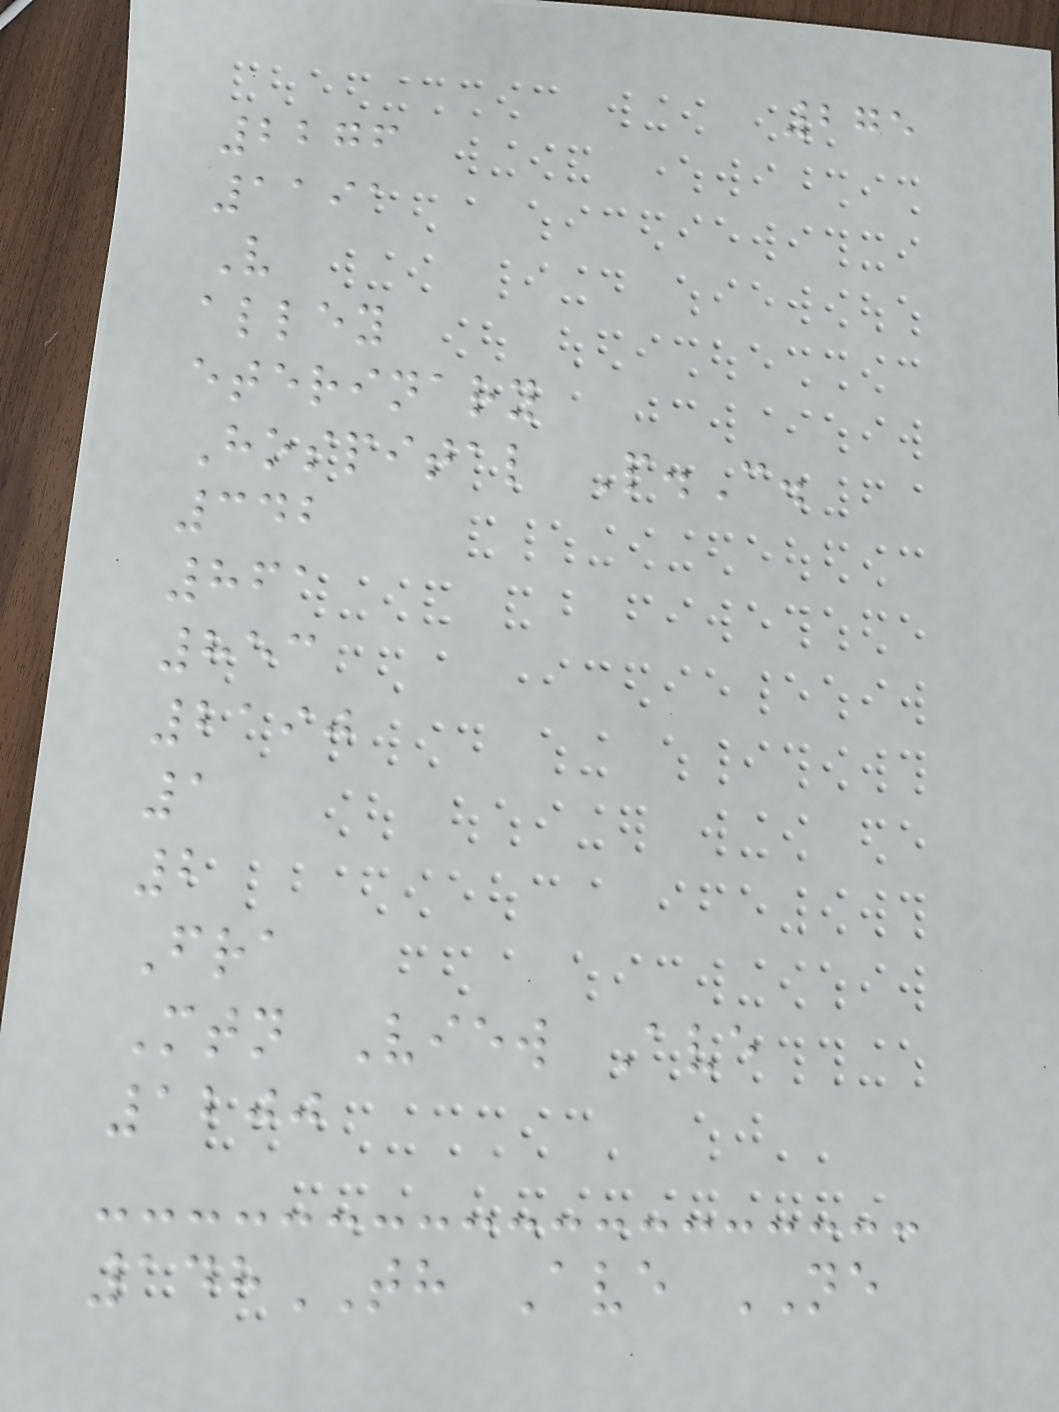275
2276
1191
V
alley
eterinary
Hospital P.C.
342
861
853
2190
1
2
Fra
Mtn View Ave
1200
148TH Ave NE
